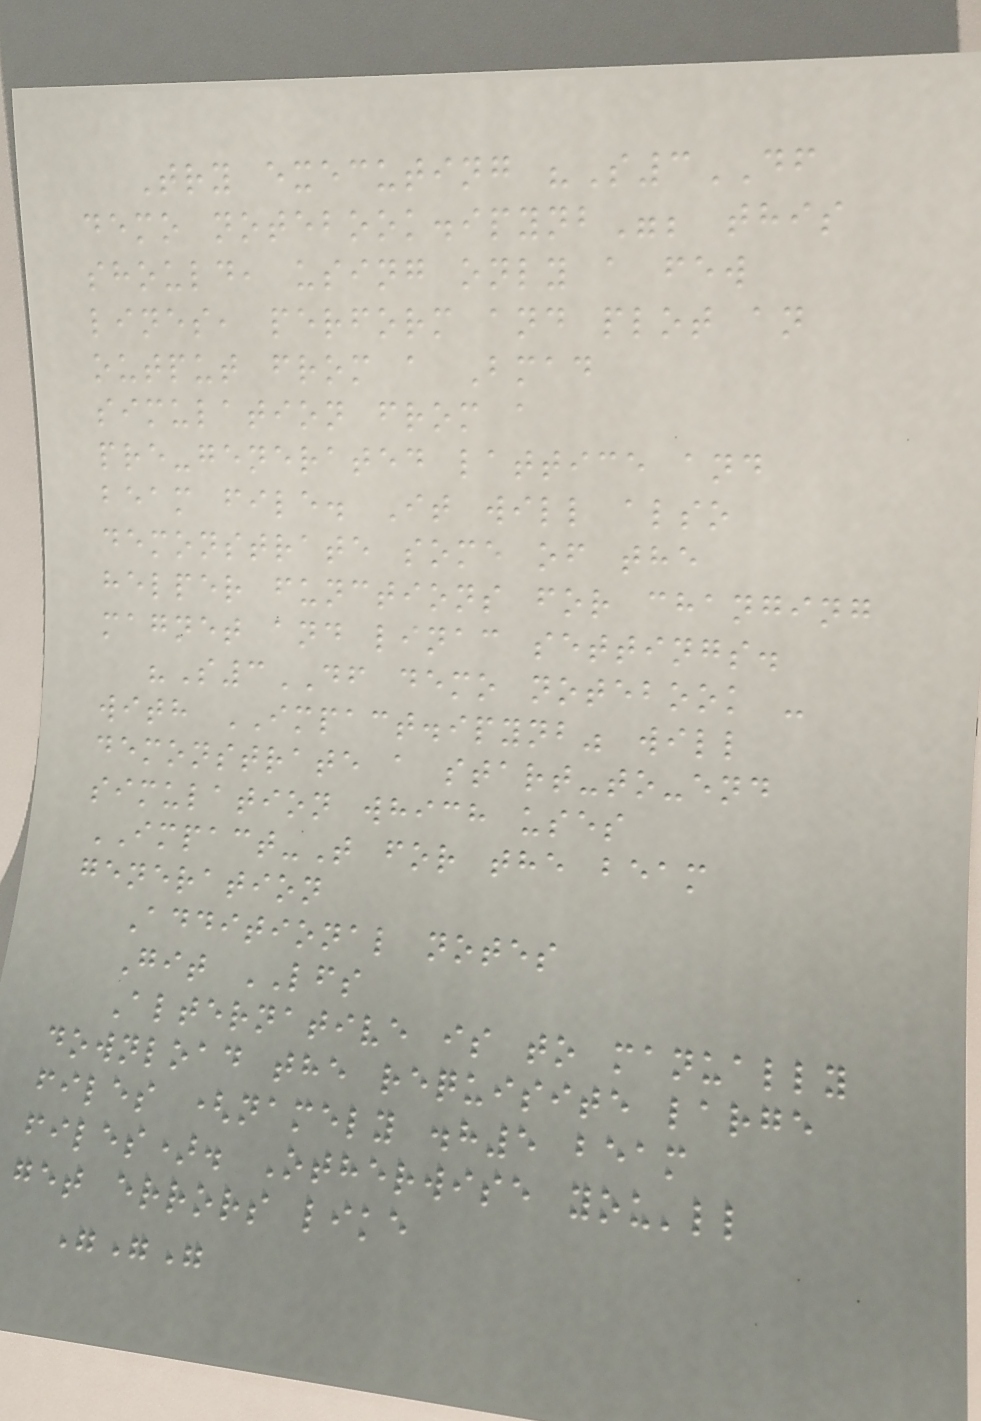Try executing "S3DF
demo notebook.ipynb"; this
should, using only a few
lines, perform and plot an
output from a Bmad
simulation from a
pre-generated lattice and
beam file. It will also
demonstrate some of the
helper functions for changing
magnet and linac settings.
"S3DF demo notebook -
with IMPACT.ipynb" will
demonstrate a start-to-end
simulation which uses
IMPACT-T for the beam
generation
Additional notes
Git LFS
Alternative is to manually
download the requisite large
files (namely .h5 beam
files). Otherwise you'll
get errors like
"""
